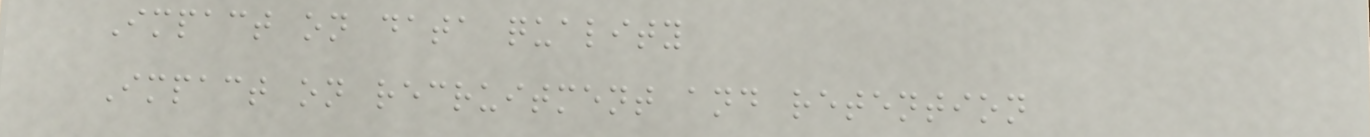Impact on data quality
Impact on recruitment and retention
